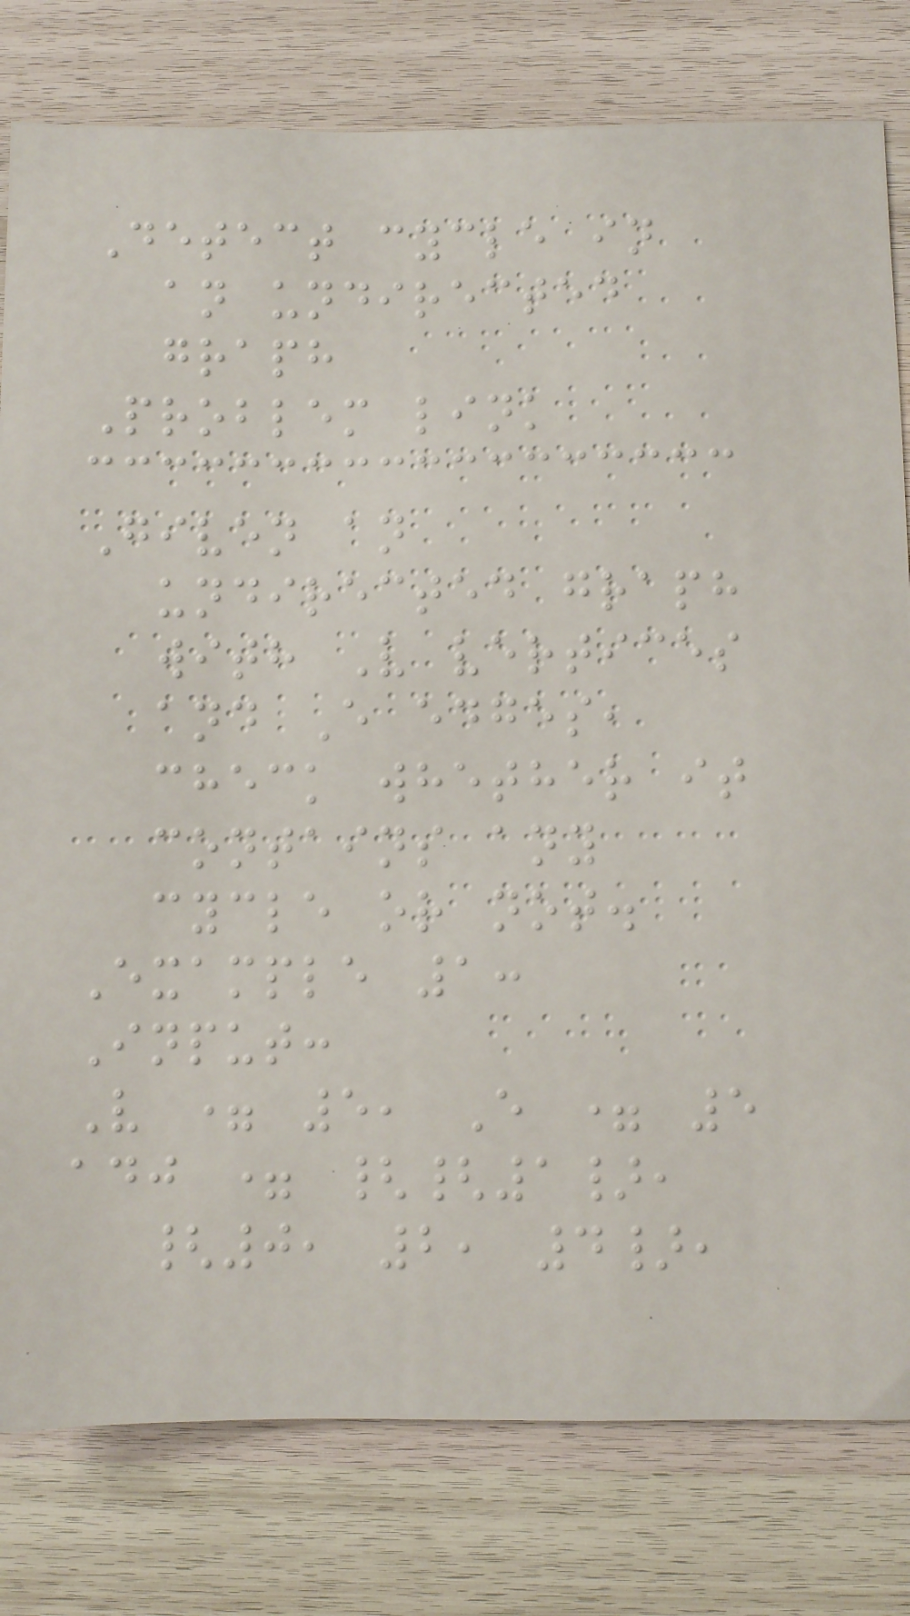Detect cycle in
an undirected
graph
Problem link
Given an
undirected graph
with V vertices
and E edges,
check whether it
contains any
cycle or not.
Example 1:
Input:
V = 5, E = 5
adj = {{1},
{0, 2, 4},
